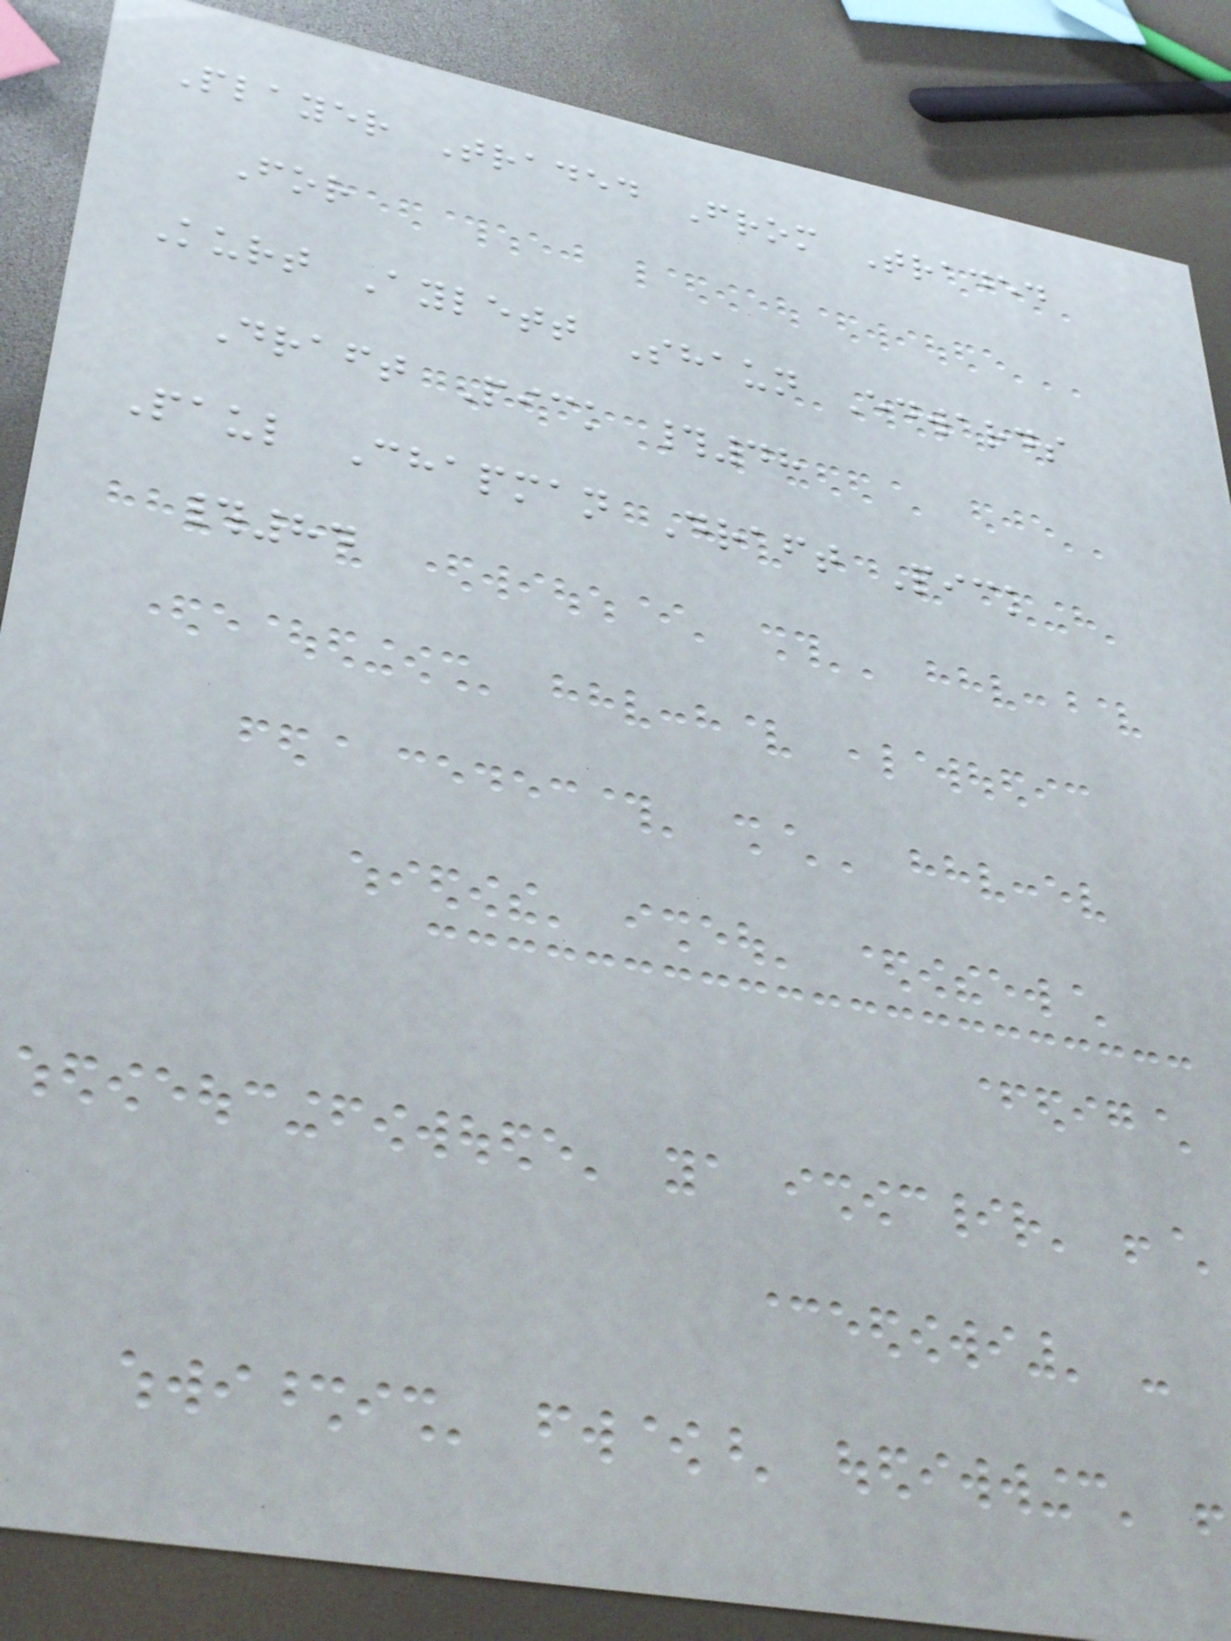Player Traded From Traded
For
Kurt Aylett Shaun Edwards
Draft Pick #48
Paul Chapman Draft Pick
#84
